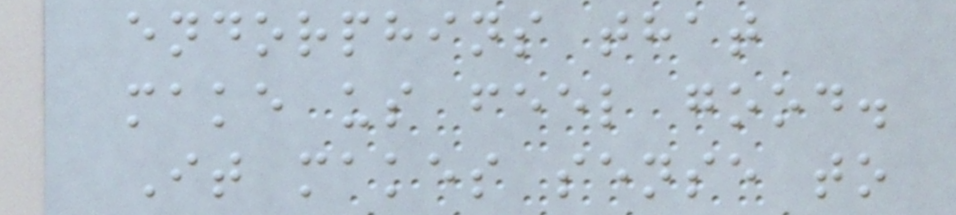endorphins that
make us feel good.
It makes sense to
